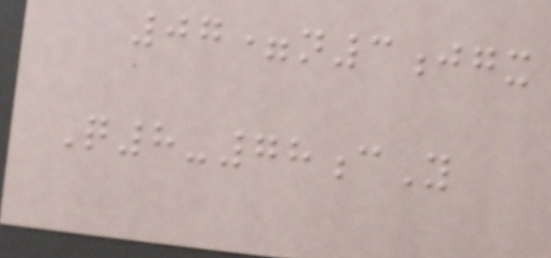07=n3jgx
Q8-78cY
